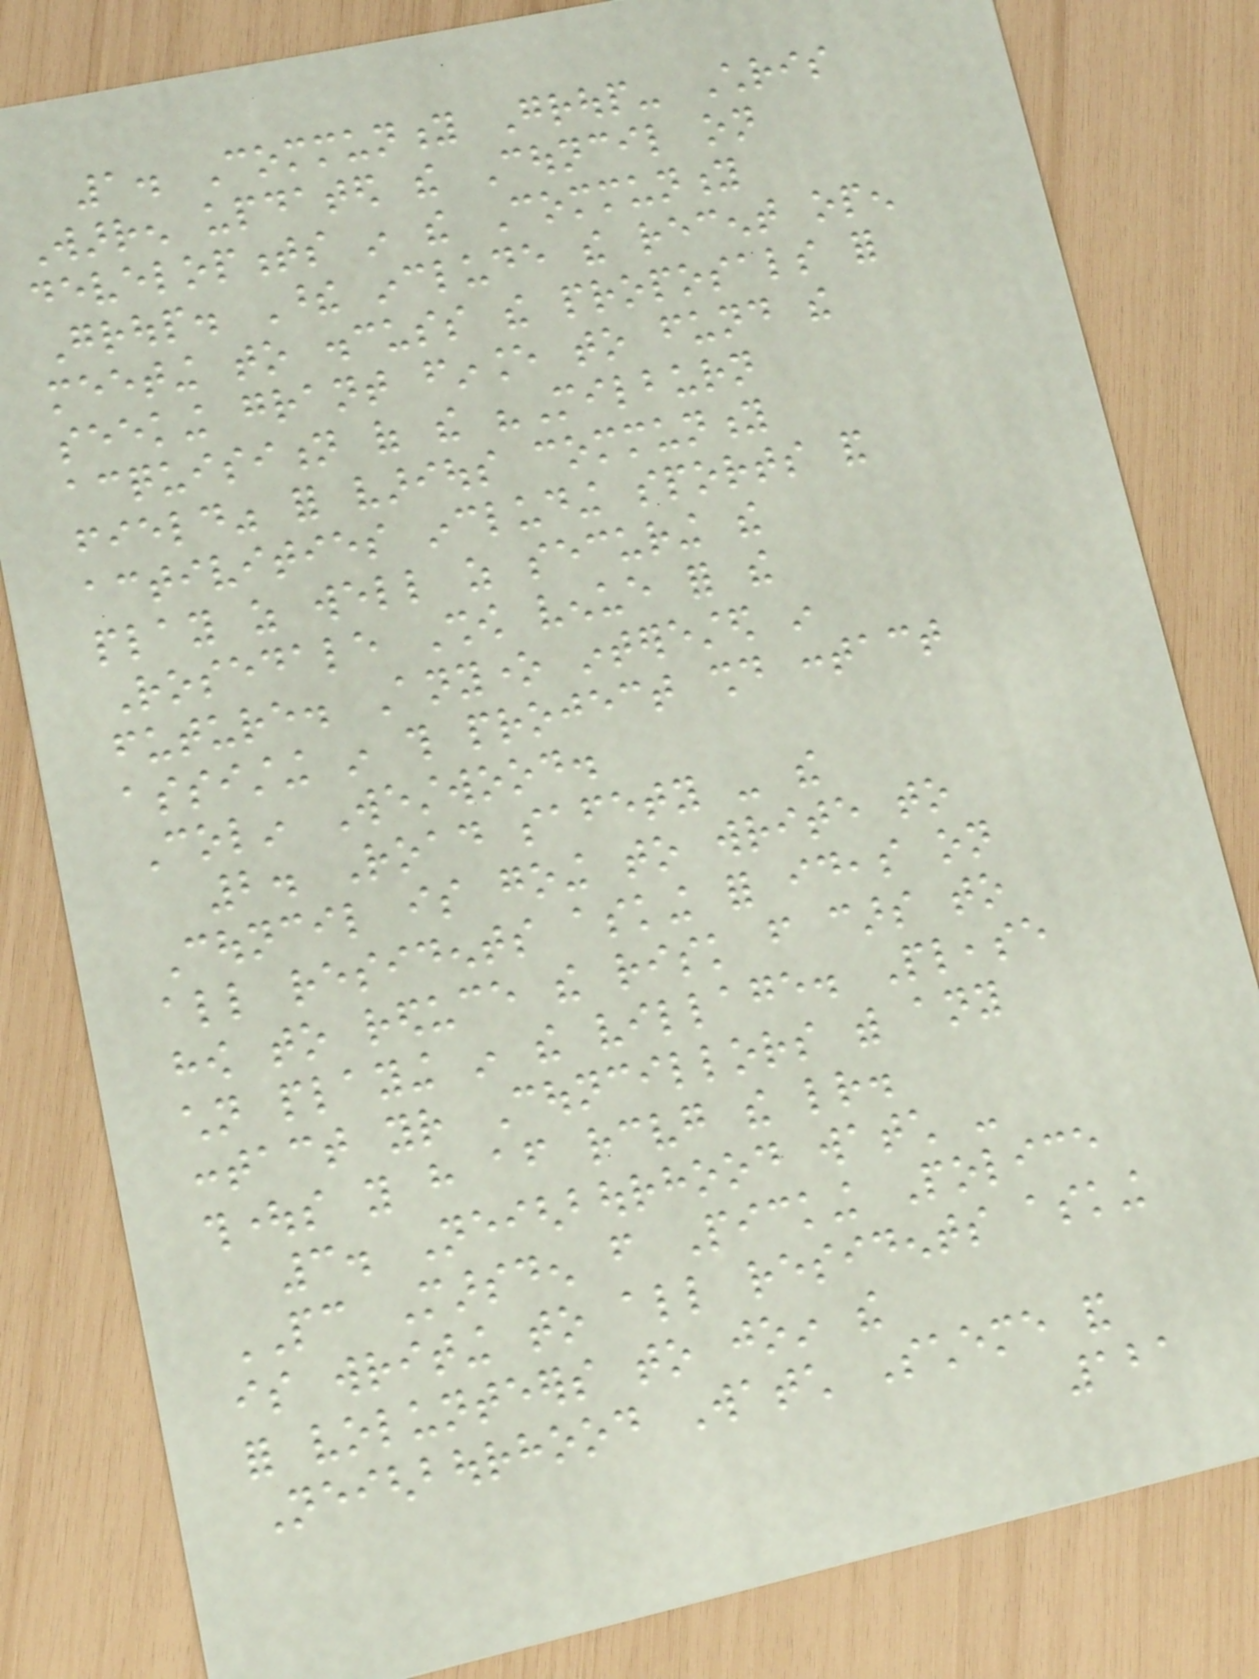1. Community Group- Chris
Warren updated the Council on
developments in the Community
Group. These include the recent open
meeting to discuss the proposals for
seeking grant finance to fund the
acquisition of the "Milburn
field" for various community
activities including sports and
play as well as securing the
Rosedale Show venue for the
future. Anyone interested in
assisting in this project should contact
Colin Westwood.
2. Road safety - the
Council is going to write to
all residents asking for ideas on
how to reduce the risk from cars to
children playing in the village. Please
contact your Councillors with any
thoughts you have after receiving the letter.
3. Neighbourhood watch -
PC Marsden from Picking Police
is writing to all residents asking
for volunteers to join the
Neighbourhood Watch Scheme and
121
